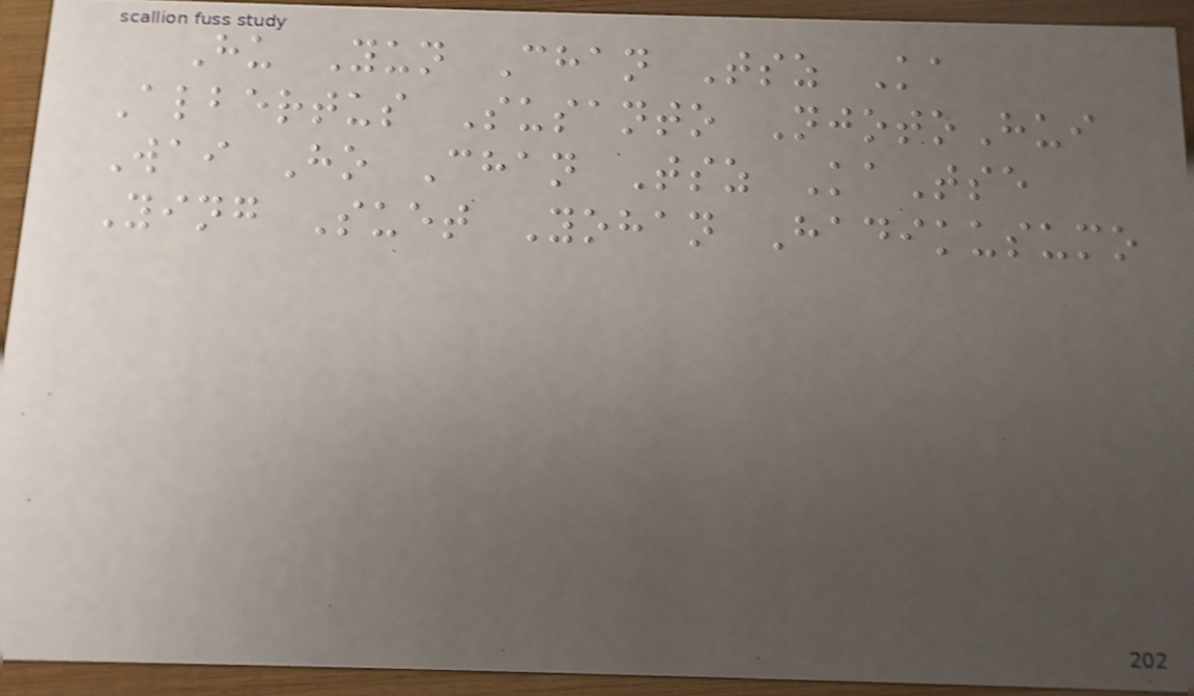Hu Yun Chan Tsz Ka
Albertus Susanto NjotoHui
Wai Ho Chan Tsz KaTse
Ying Suet Yohan Hadikusumo
